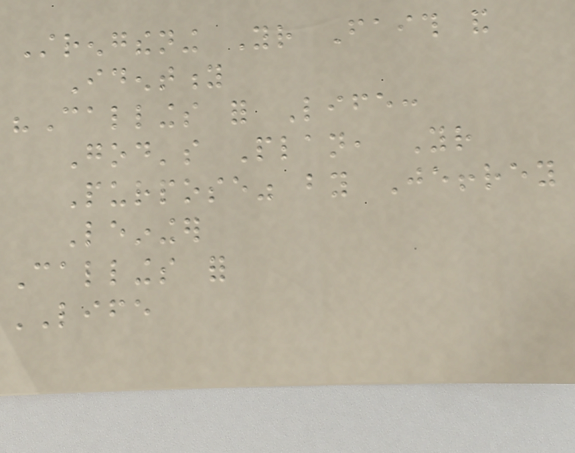Strengthening Your Faith and
Identity
"Callings for Life:
God's Plan, Your
Purpose" by Jeffrey
Leininger
Callings for
LIFE
